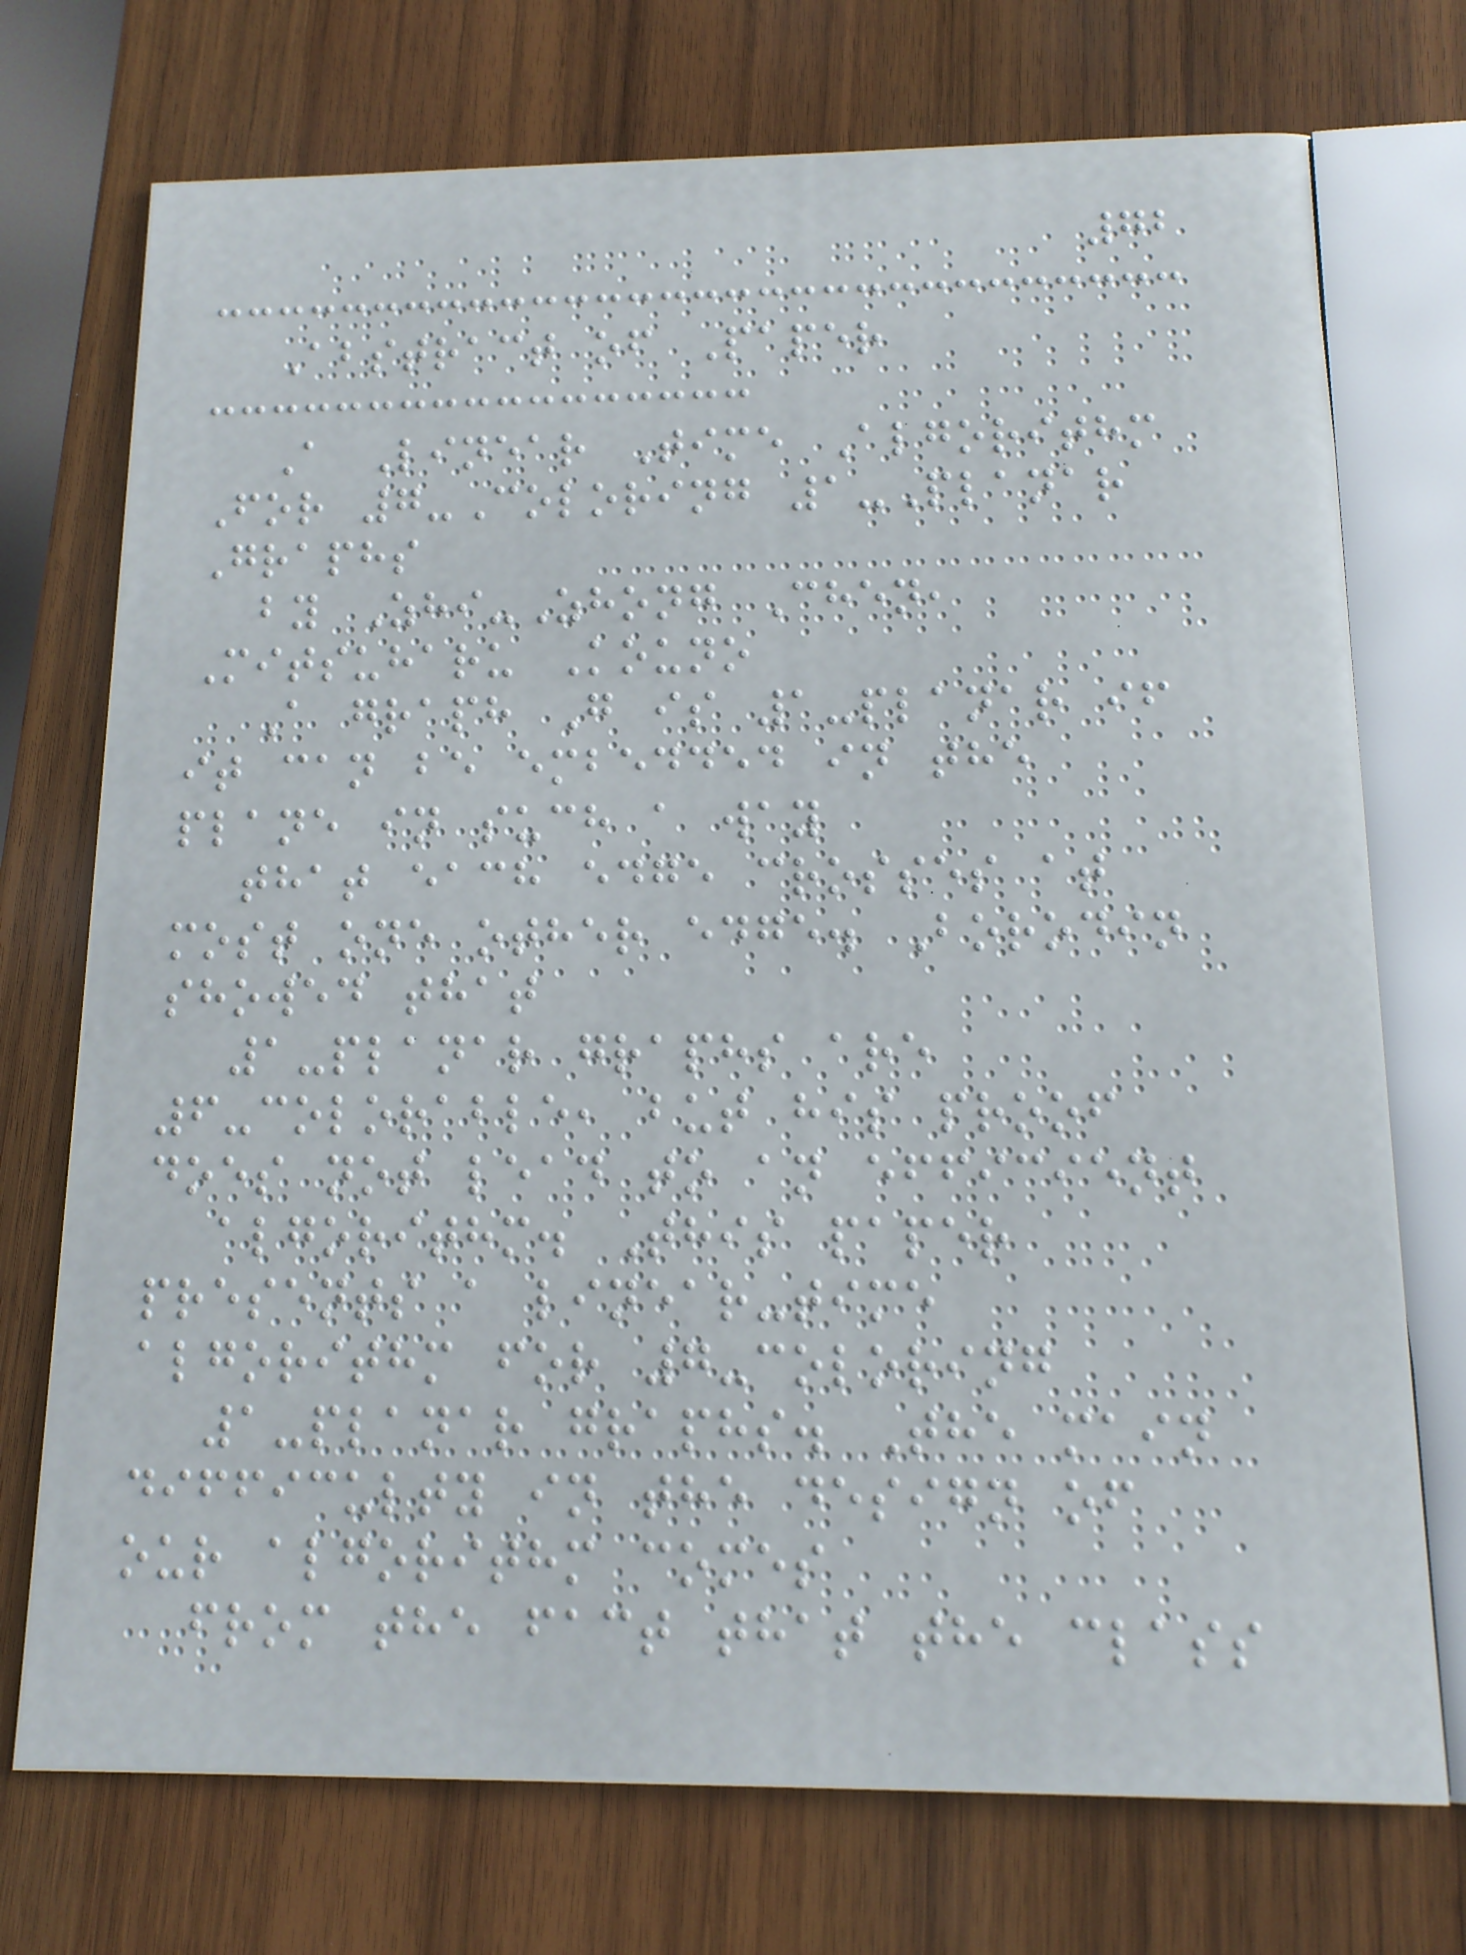72
Abstract of Paper
A Linear Time Algorithm
For 7-Coloring 1-Planar
Graphs
by Zhi-Zhong Chen,
Mitsuharu Kouno
A graph G is 1-planar if
it can be embedded in the
plane in such a way
that each edge crosses at
most one other edge. Borodin
showed that
1-planar graphs are
6-colorable, but his proof
does not lead to an efficient
algorithm. This paper
presents a linear-time
algorithm for 7-coloring
1-planar graphs. The main
difficulty in the design of
our algorithm comes
from the fact that the class
